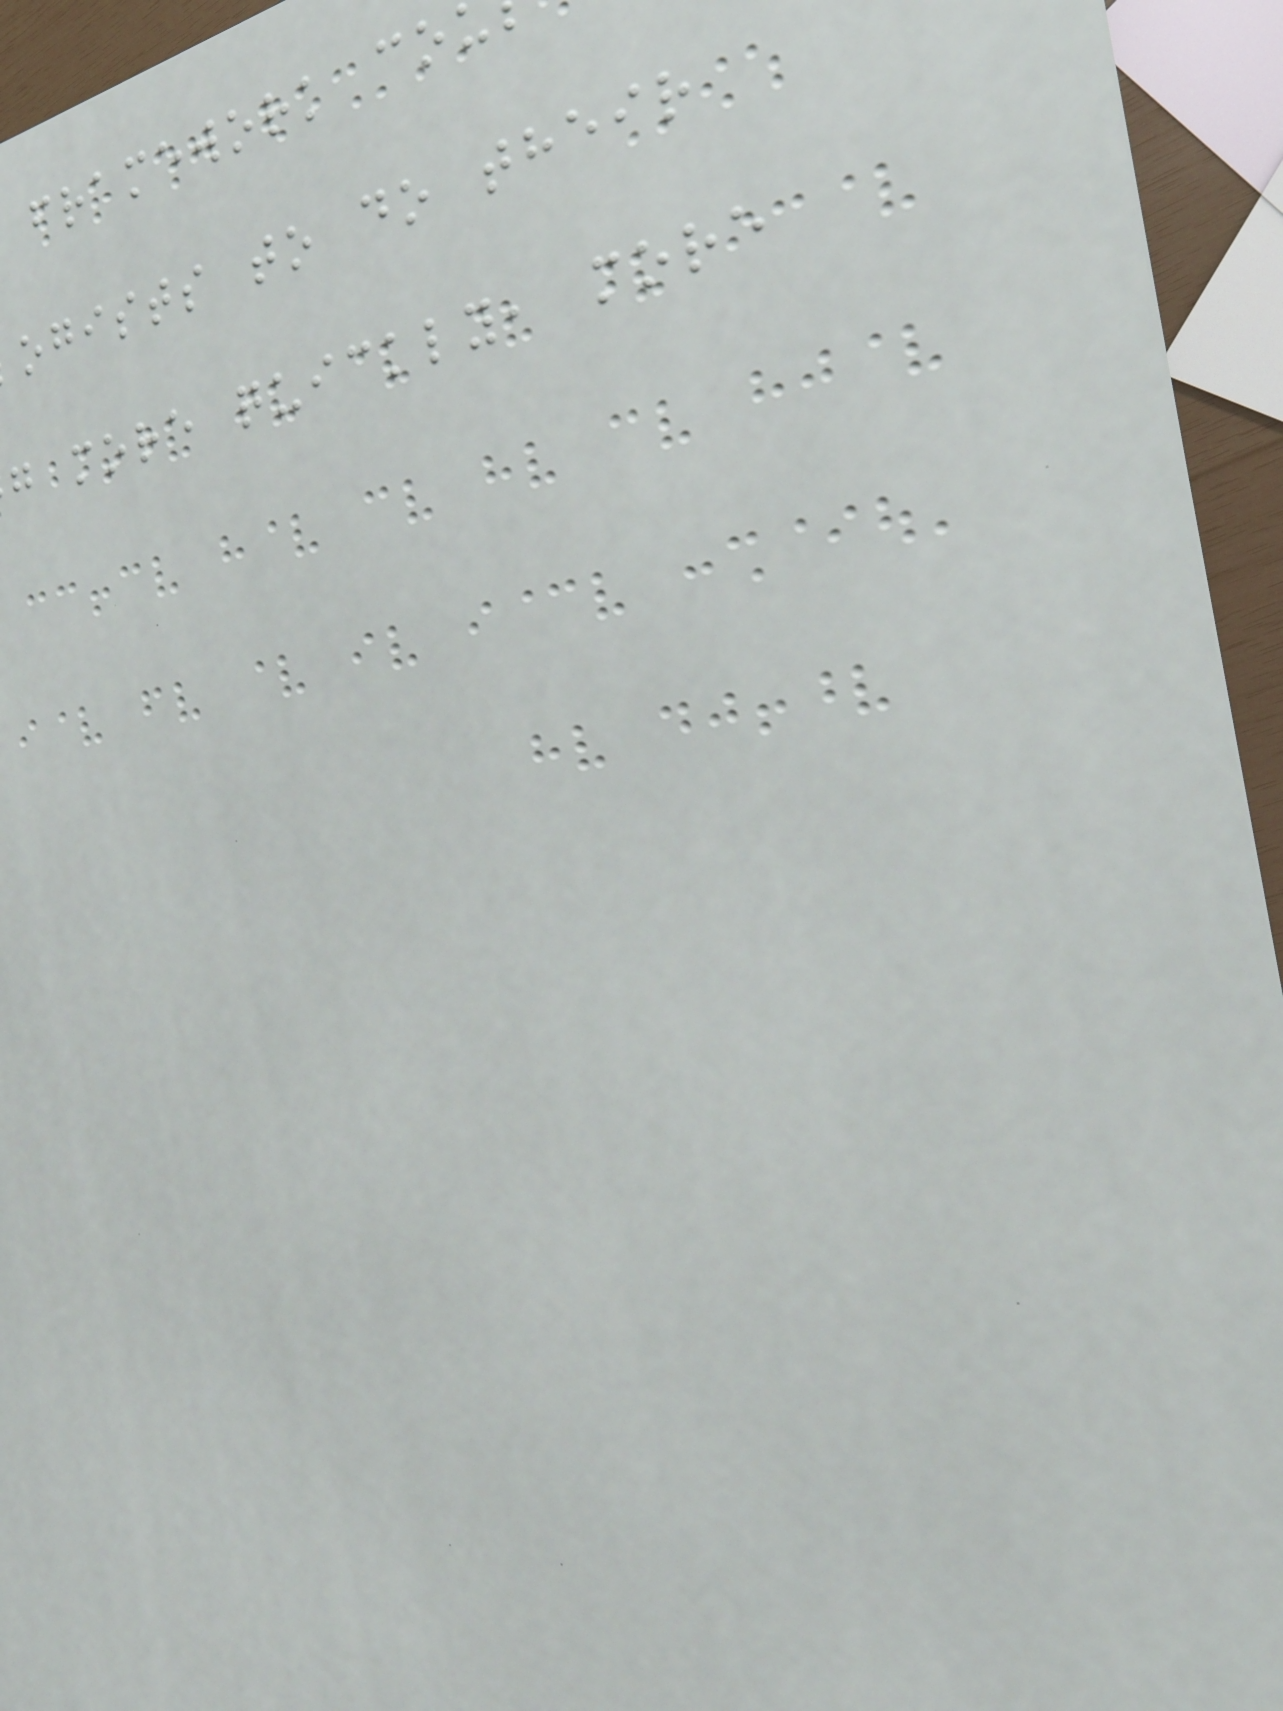framework co
ogists to do their
g more quickly, more
